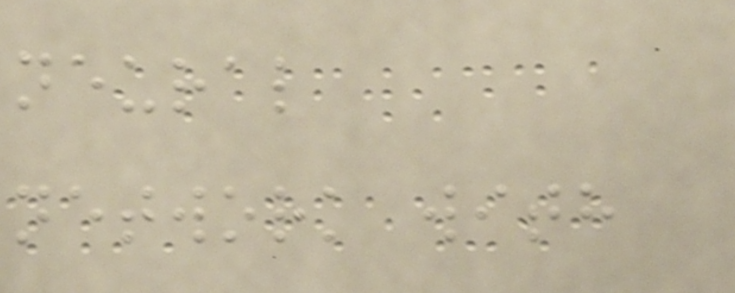neural
network with
